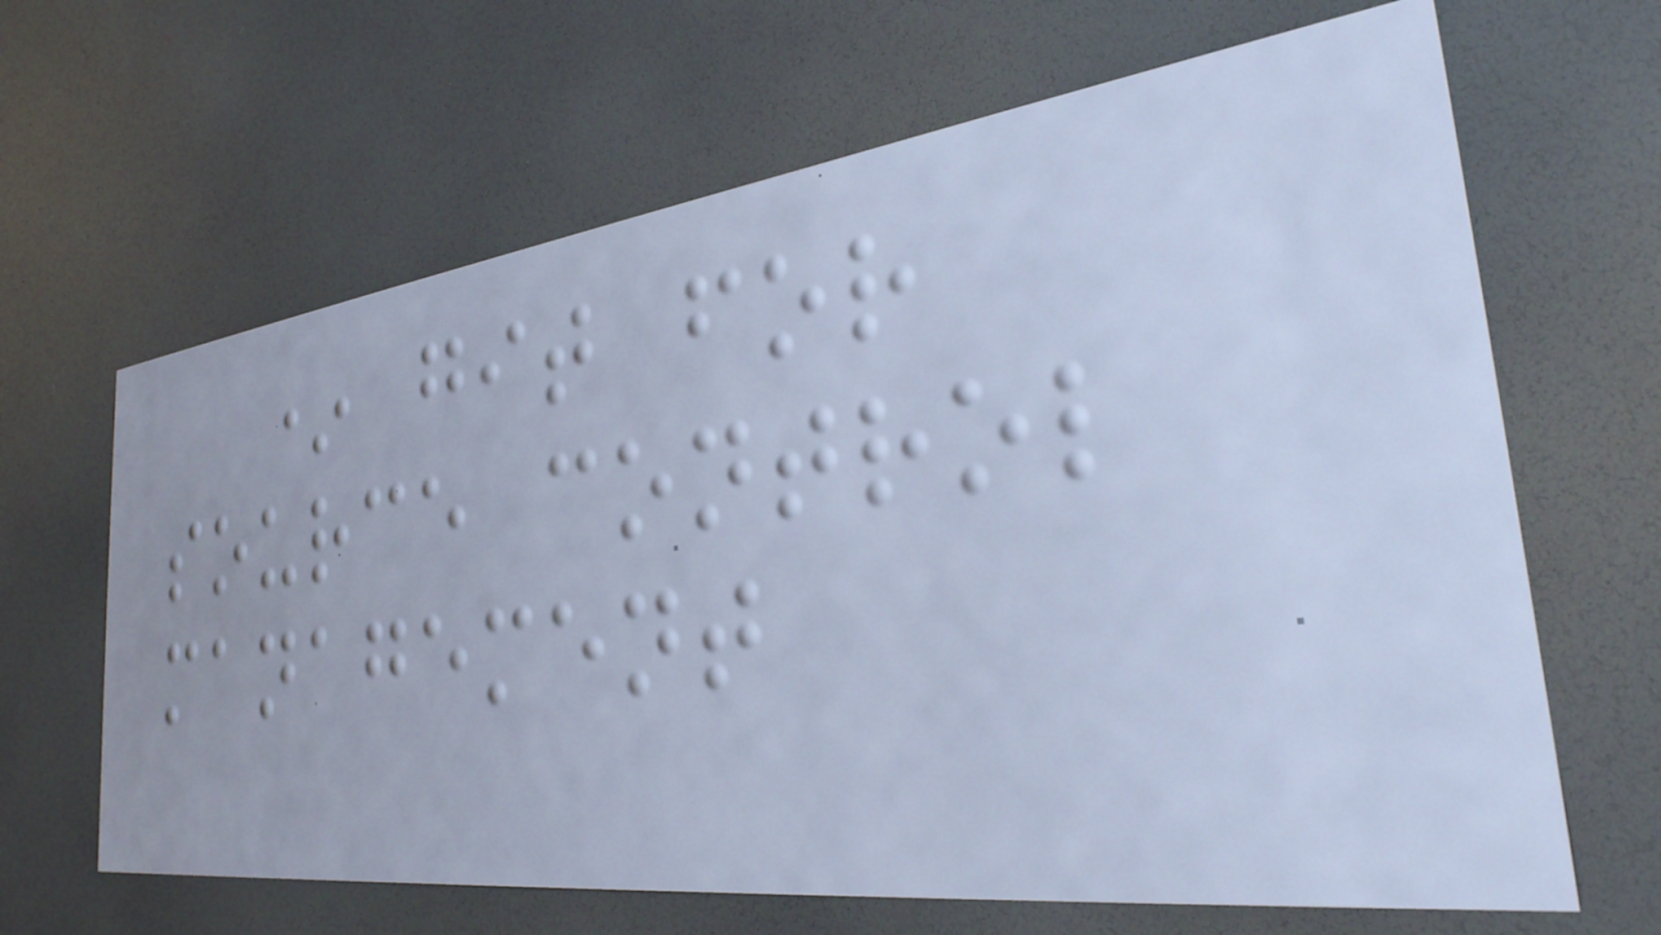* git for
source control
management
